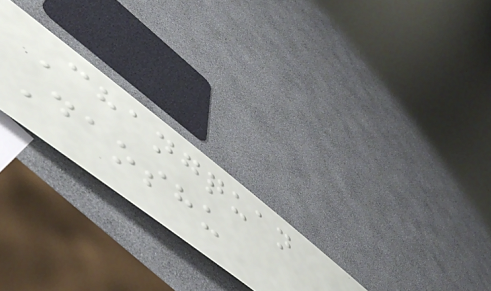Changquan
Daoshu
